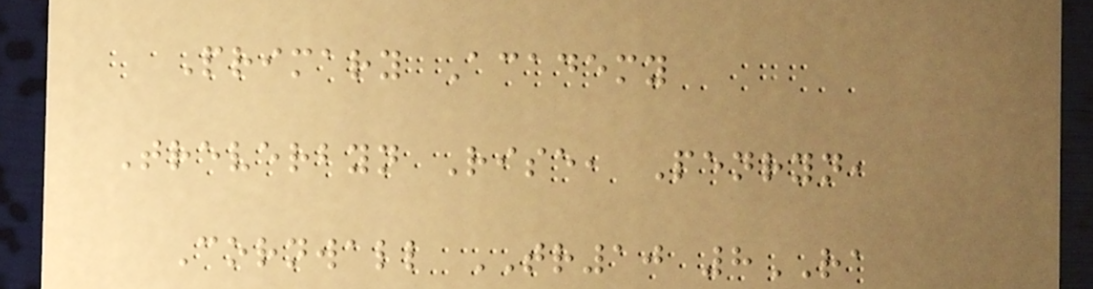Primary Academy
Treverbyn Rise, Penryn,
Cornwall TR10 8RA
